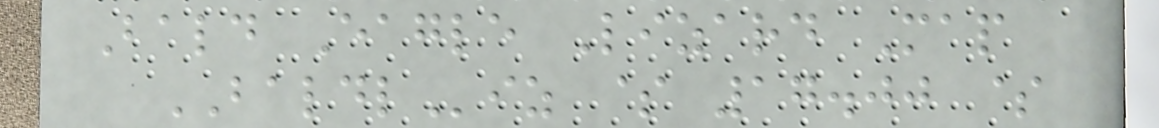Bald Eagle Lizard Map
BALDLiz $ 17.00 $
